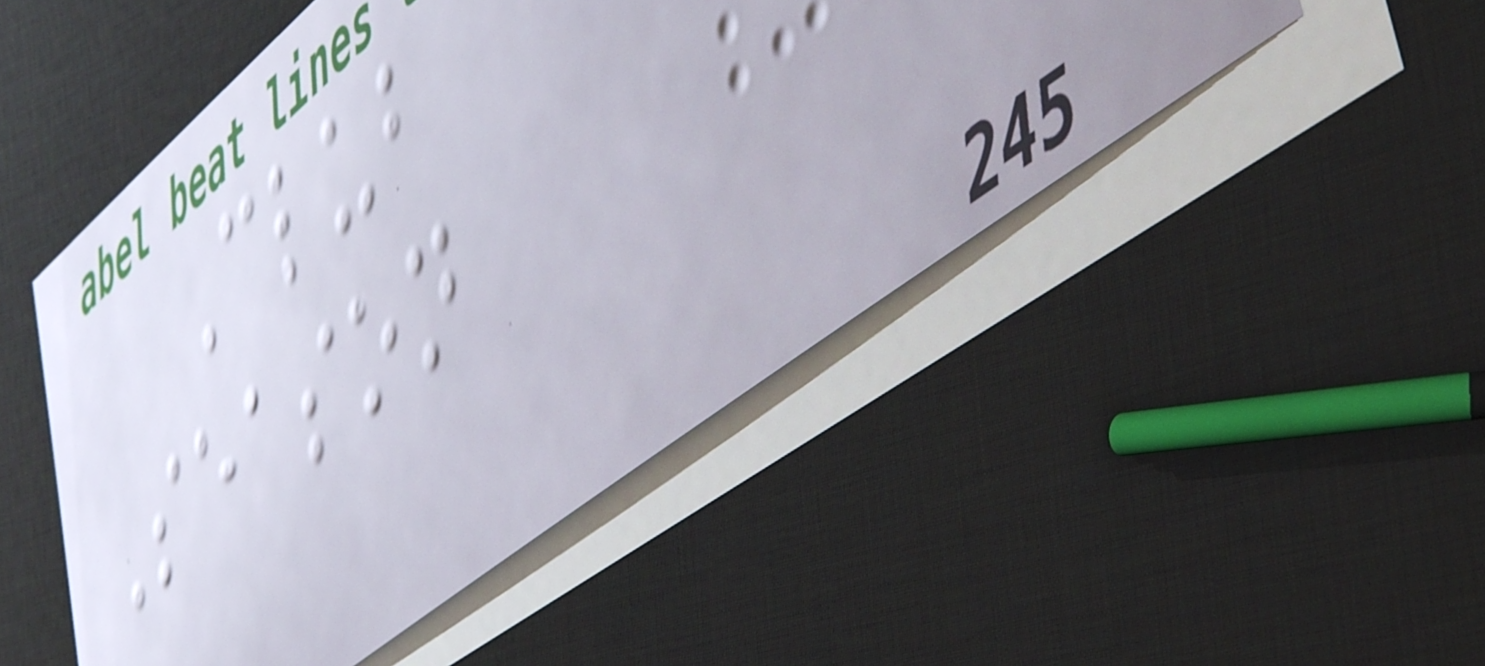Club
Season
